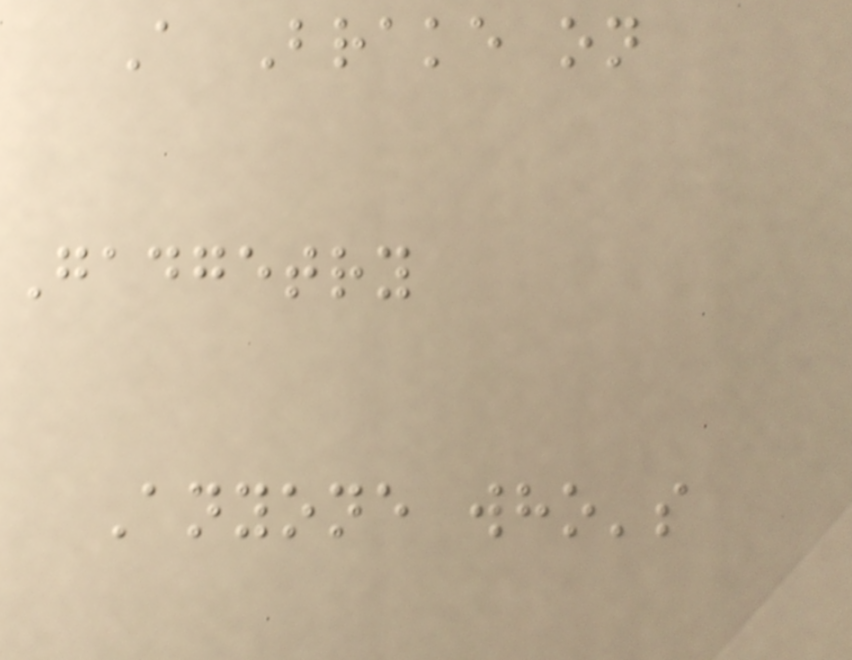A Brake on
Gadgetry
Anyone who's
